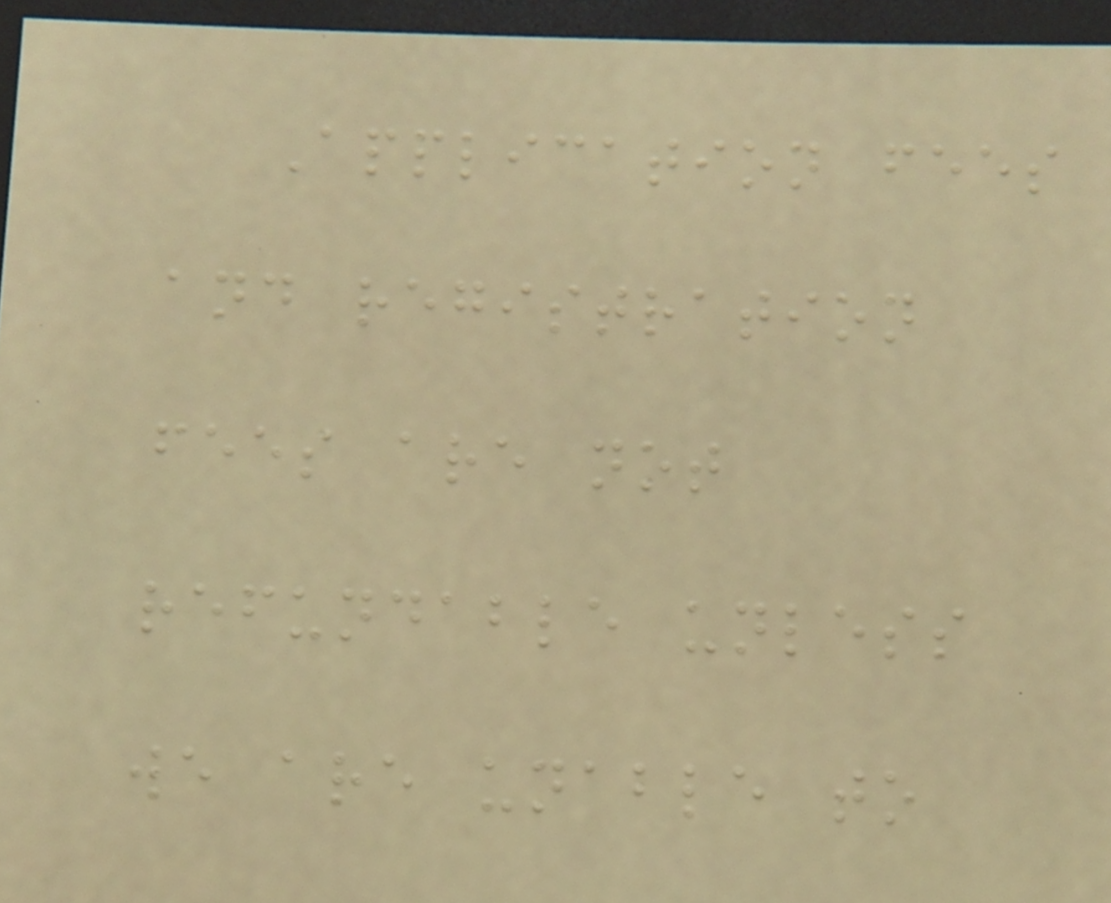Application fees
and registration
fees are not
refundable unless
we are unable to
